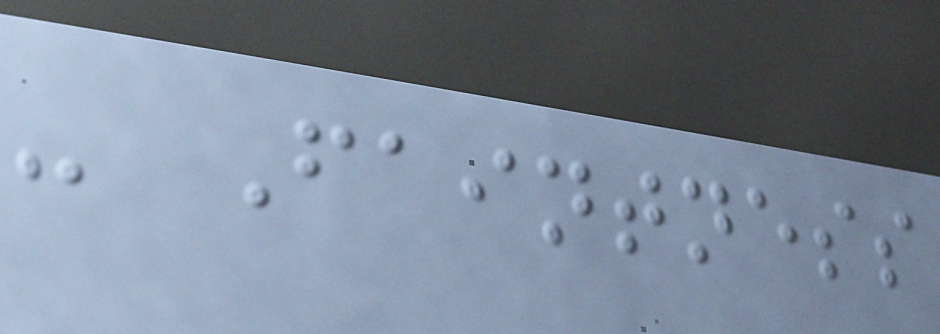- Faintness
